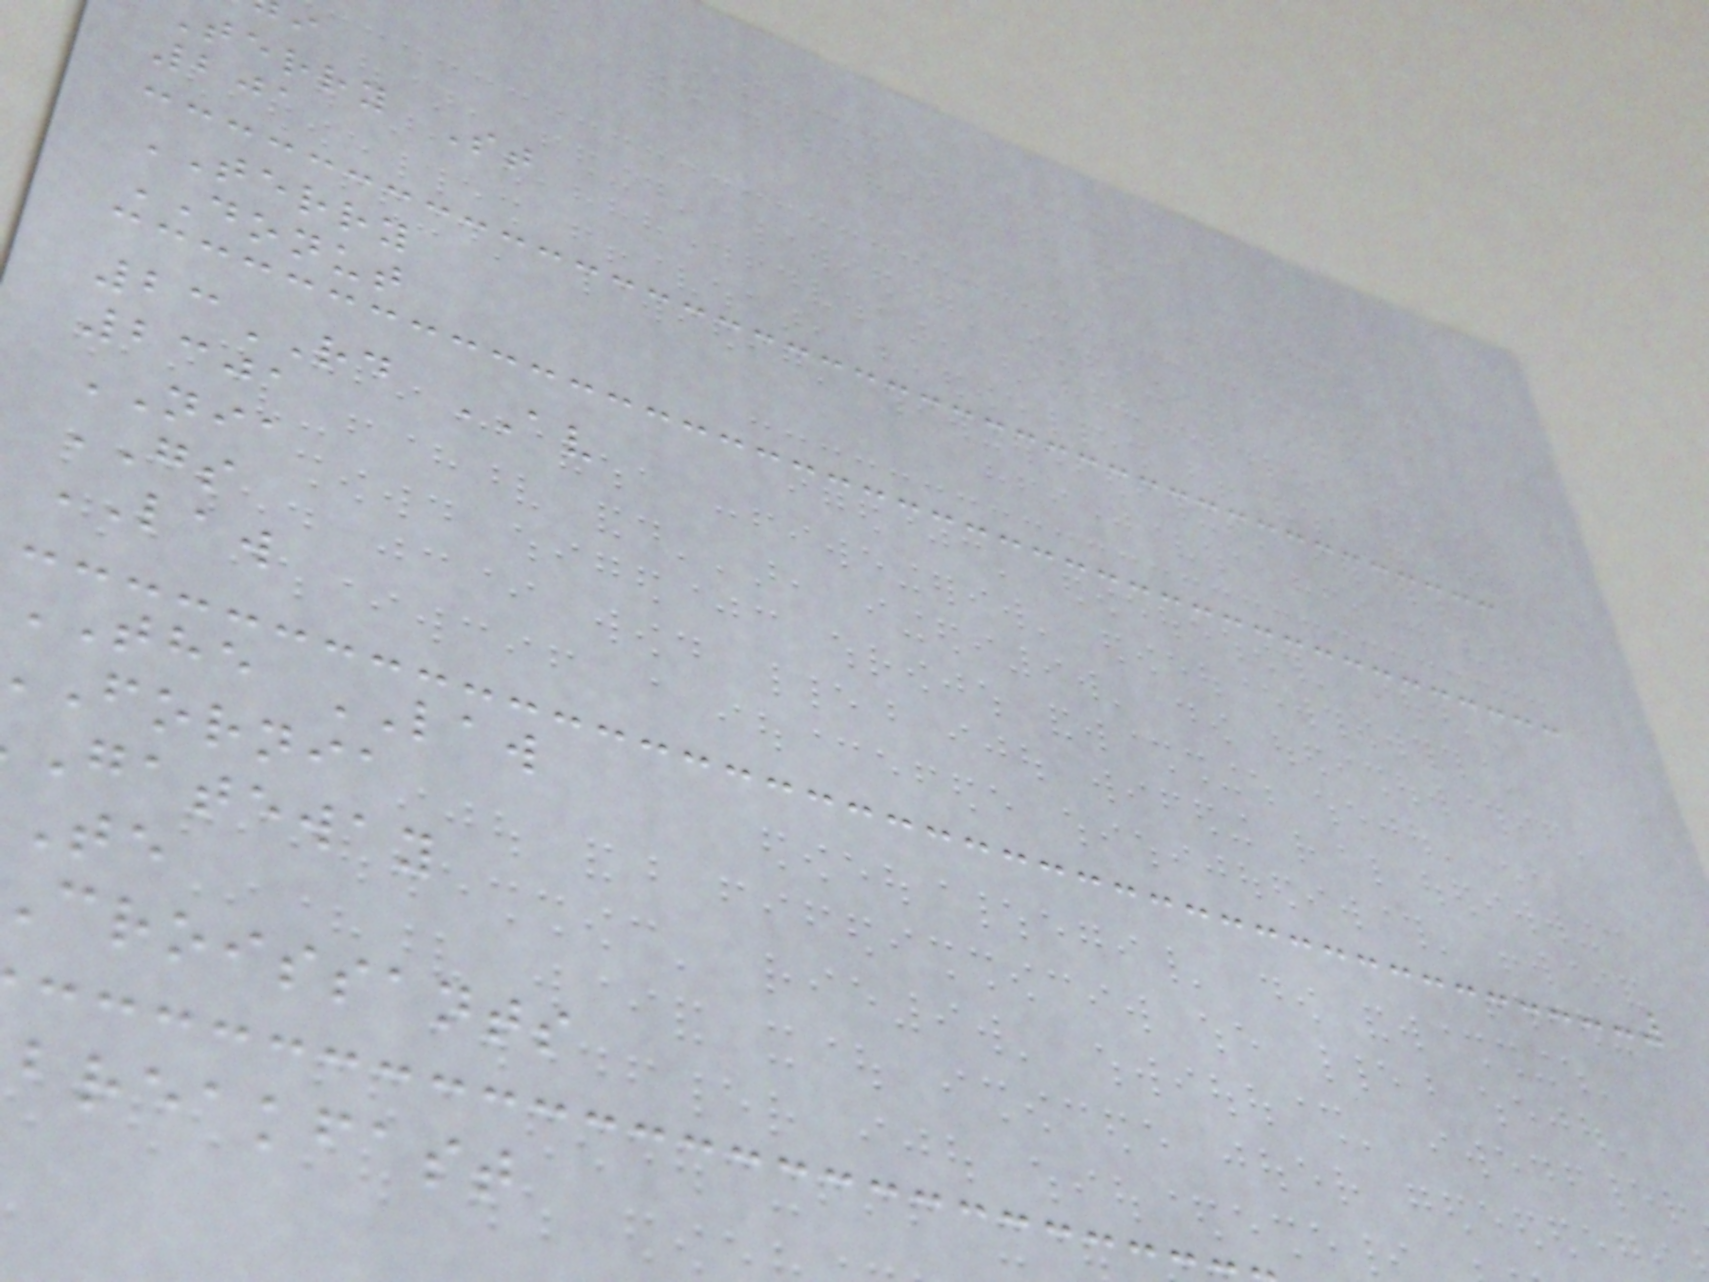terry St
201
TERRY
DONUT
23RD AV
2301
NIA
GS
LAW
THE LAW
fornia
gateway
croissants
breakfast
